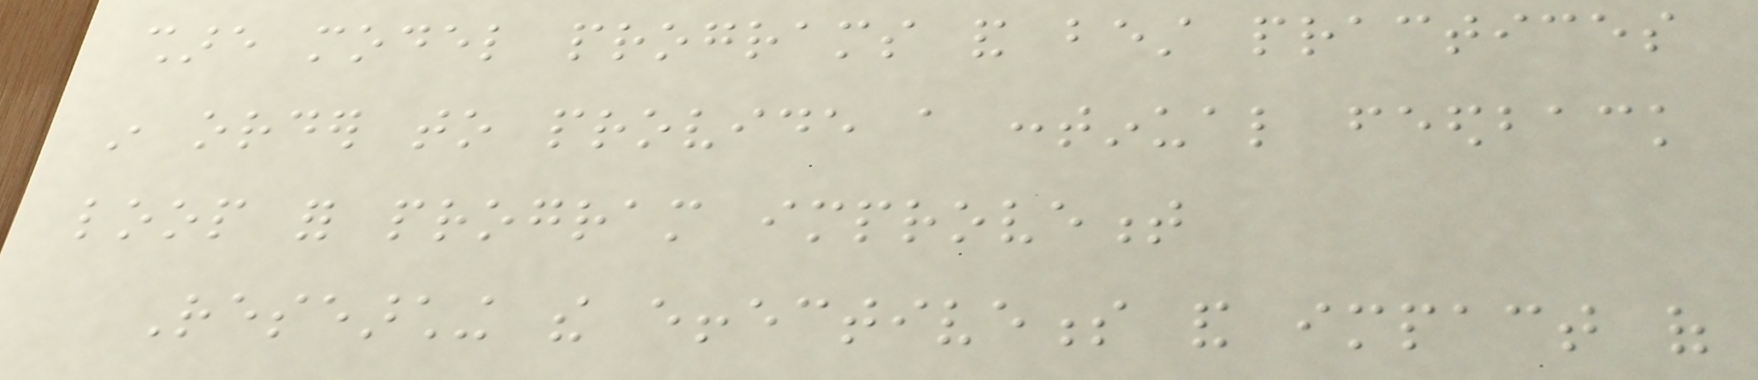share model programs and best practices
in order to provide a continual feedback
loop for program improvement
Researching the effectiveness and impact of
